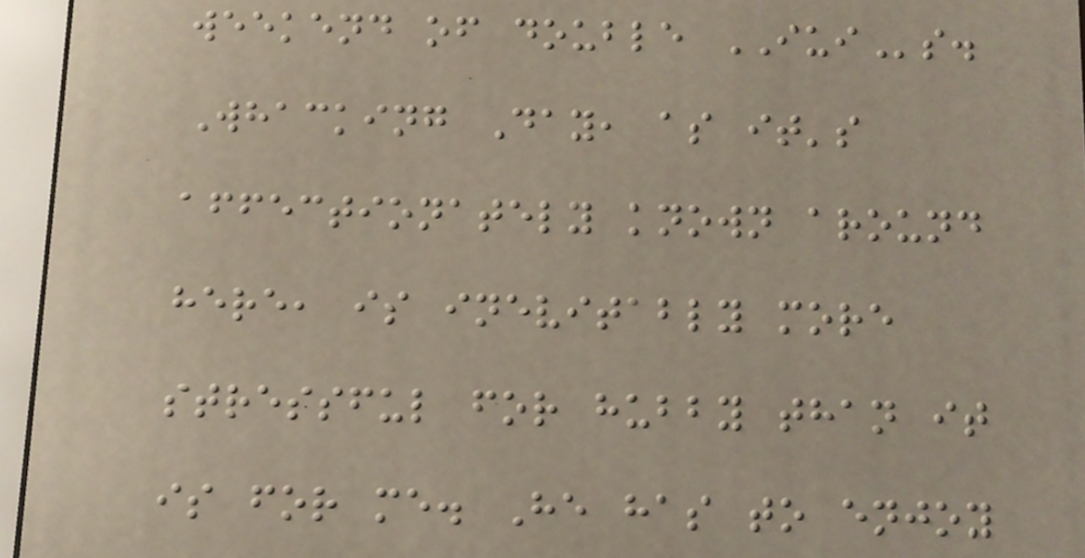weekend of double IUIs.
Whacking Day, as it's
affectionately known around
here, is inevitably more
stressful for hubby than it
is for me. He has to enjoy
